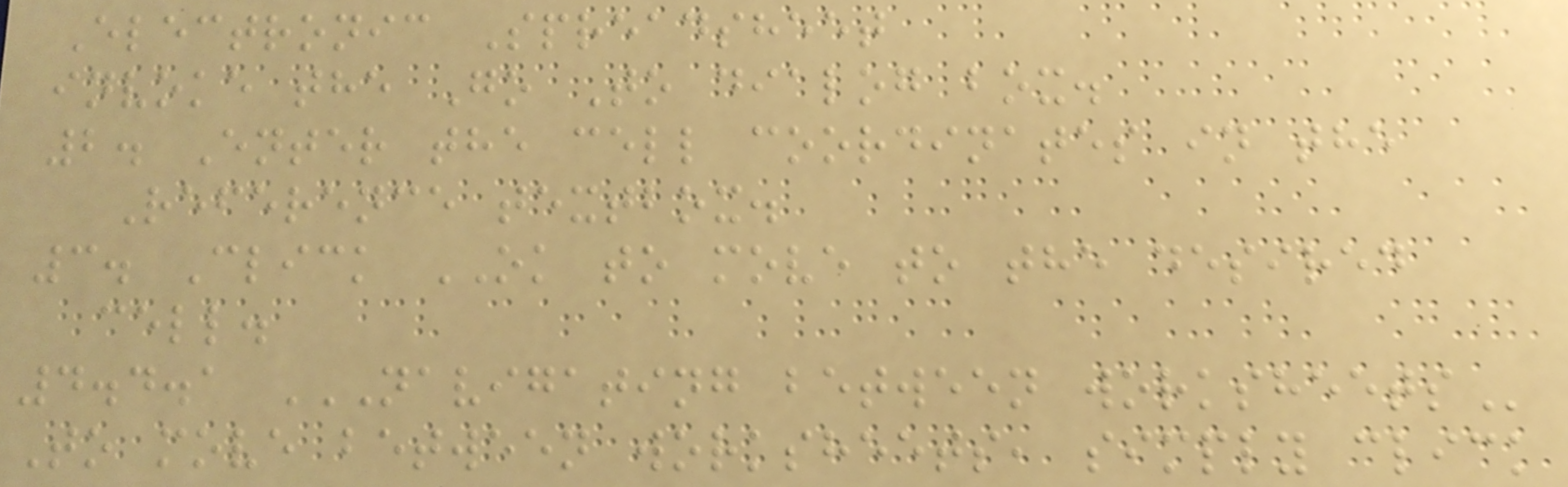Electronic Spreadsheet
invoke the Go To dialog box.
2. Enter the cell coordinates in the
Reference textbox.
3. Click OK to move to the desired
cell.
4.4.1 NAVIGATING BETWEEN WORKSHEETS
To move between worksheets, simply click
